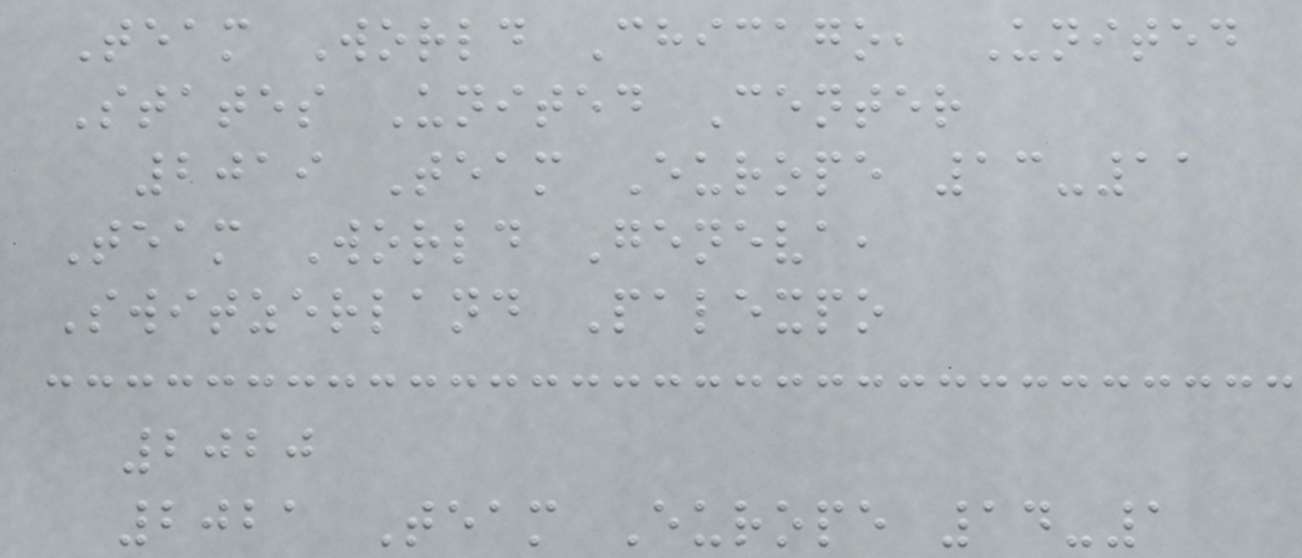Team World Chicago, United
States United Center
2019 Team Europe 13-11
Team World Geneva,
Switzerland Palexpo
2020
2021 Team Europe 14-1
